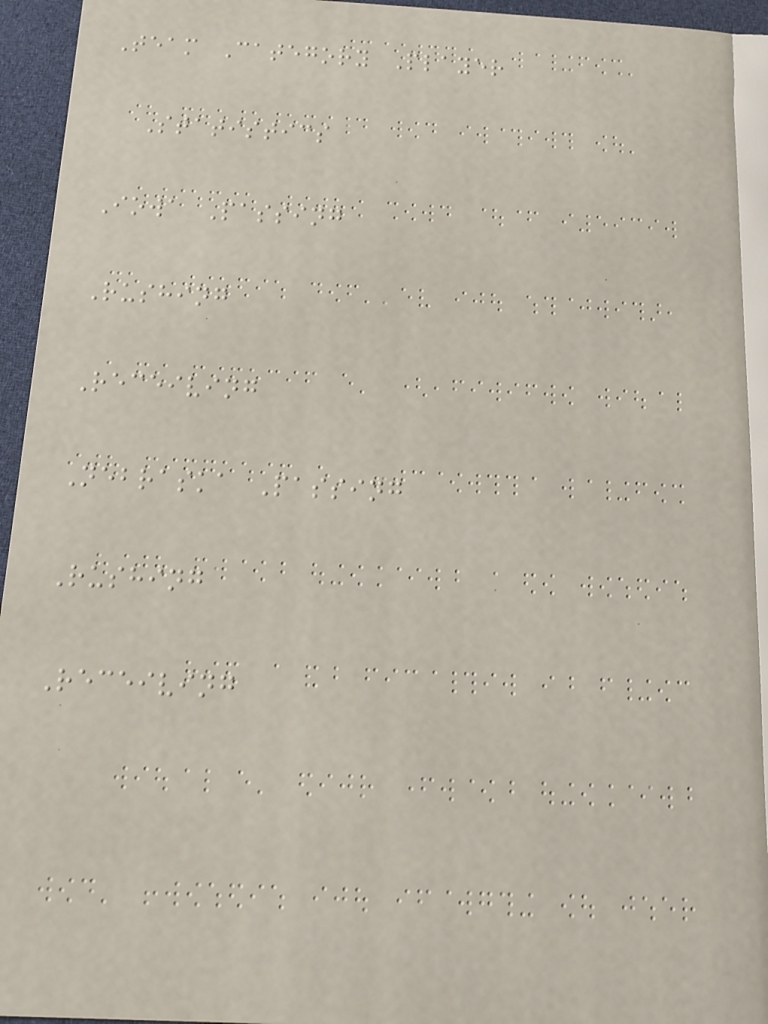Team Category Player
Statistics
Iowa Passing
Rushing
Receiving
Nebraska Passing
Rushing
Receiving
